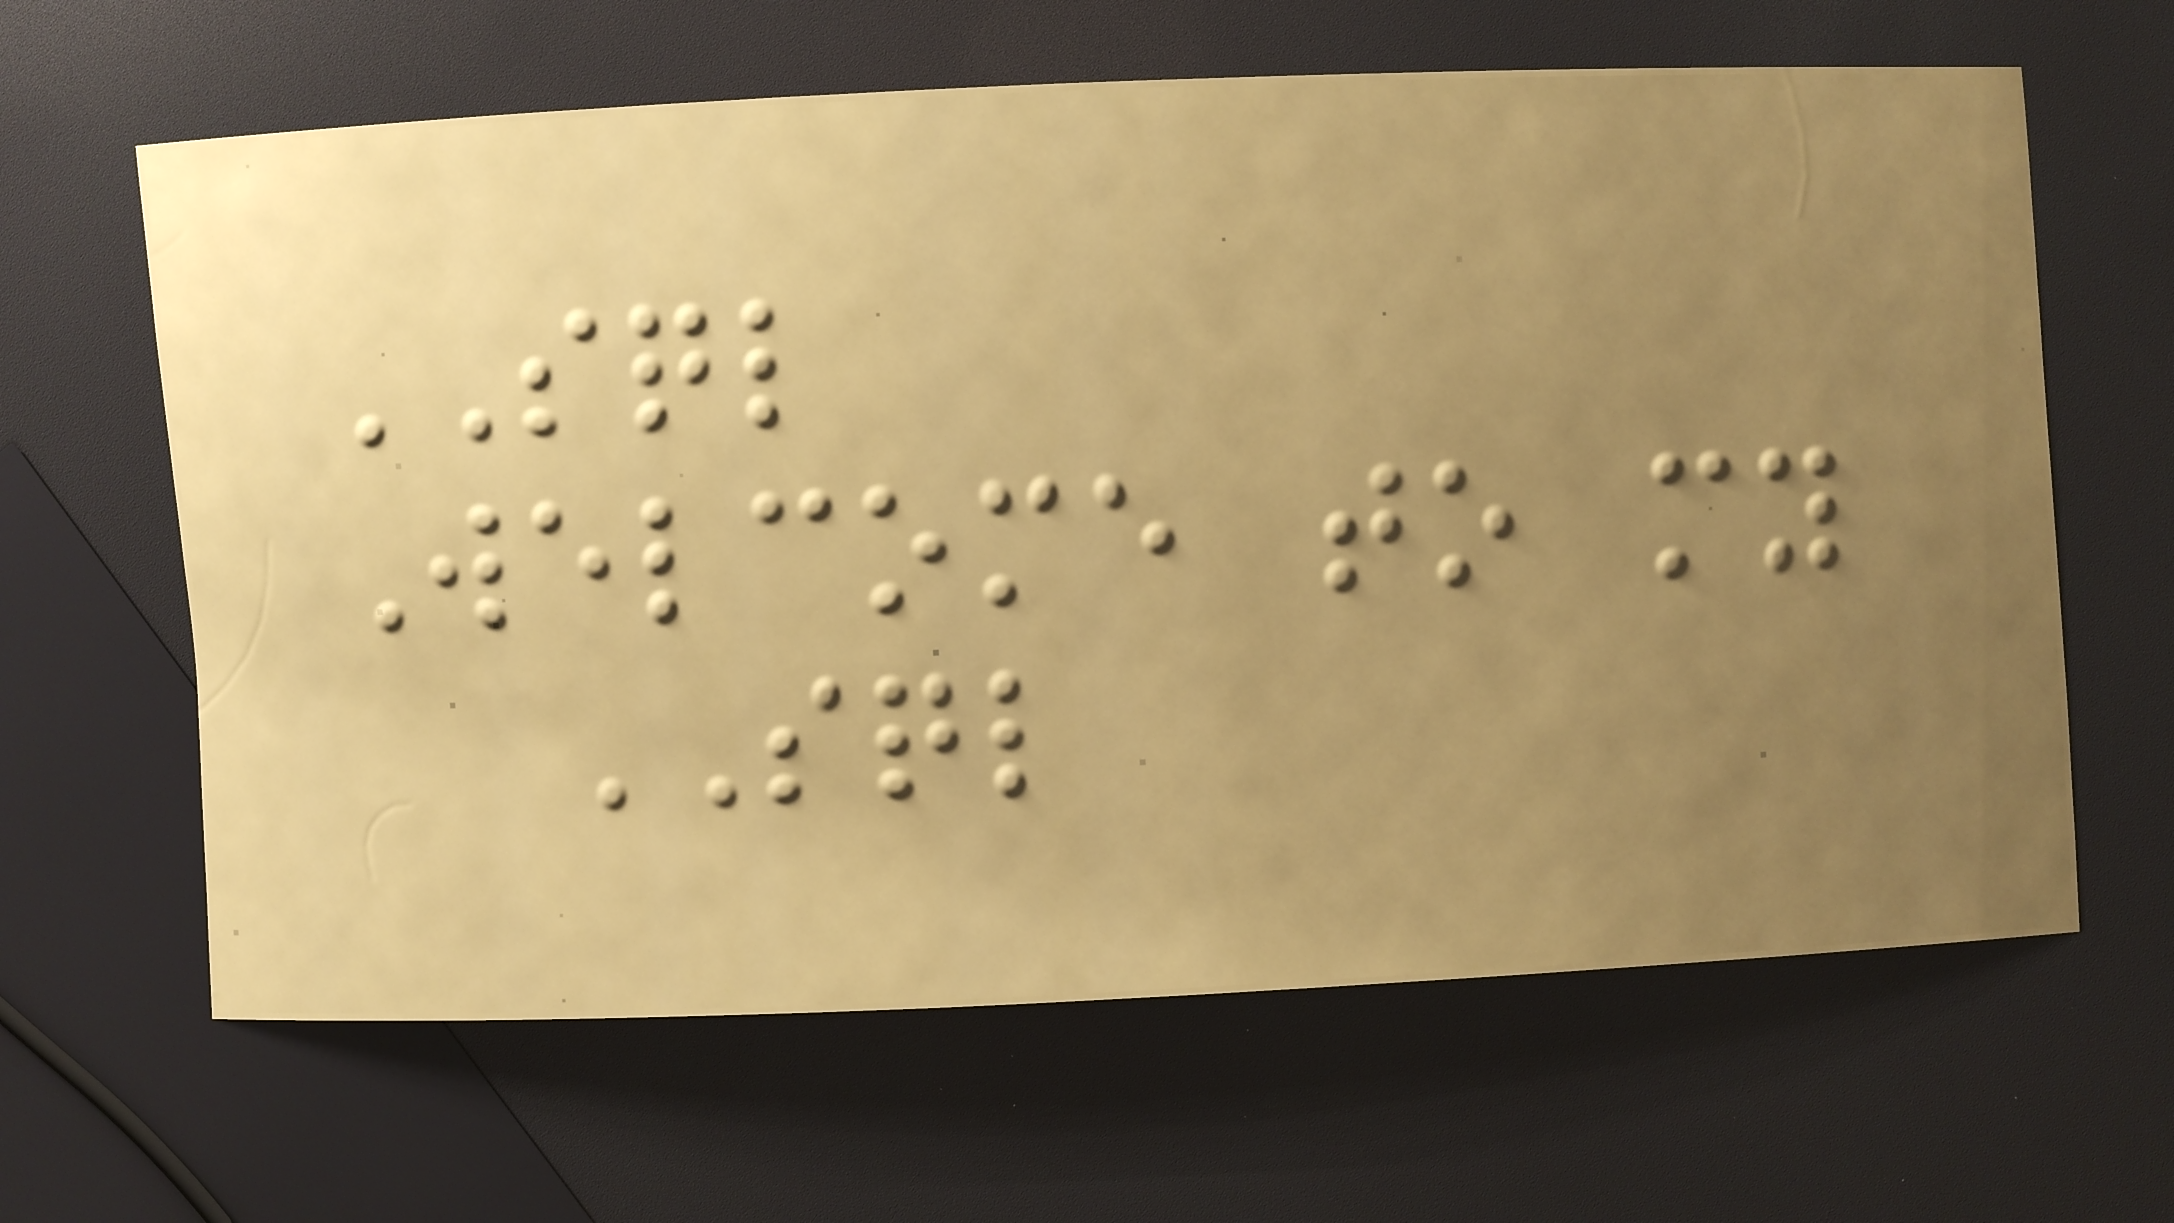SQL
Welcome to my
SQL
